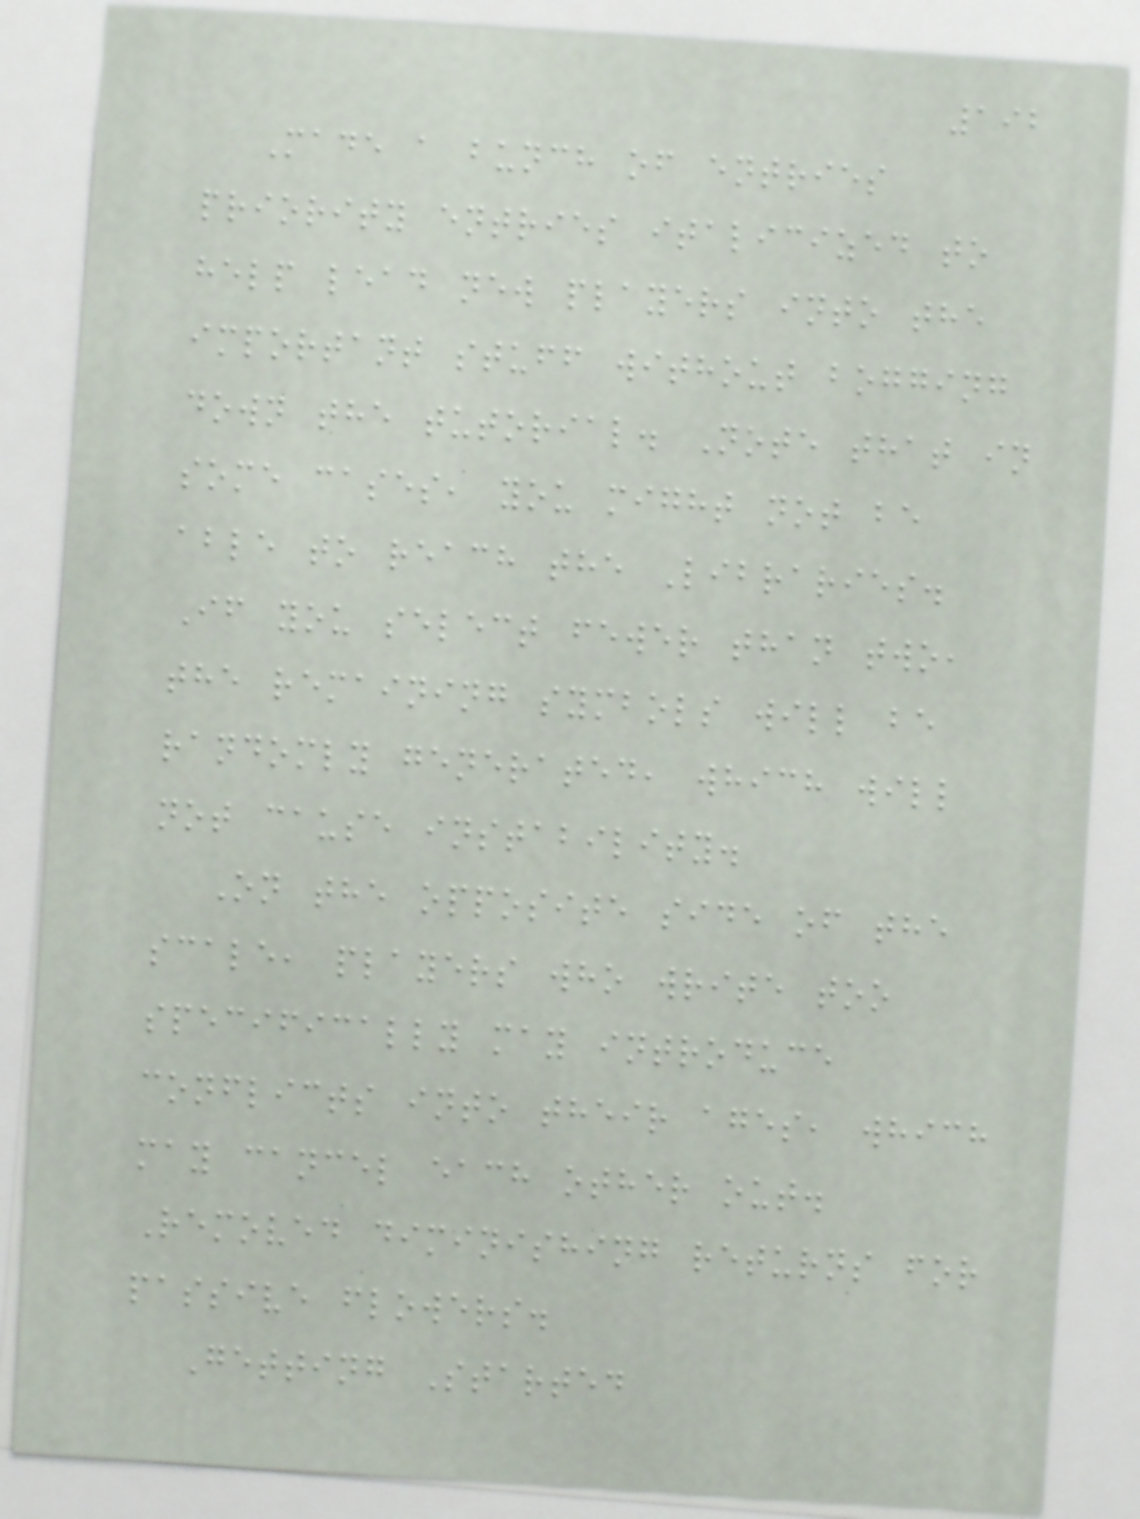192
Made a bunch of entries
priority entries italicized to
help lead new players into the
important stuff without bogging
down the tutorial. Note that in
some cases, you might not be
able to reach the Libraries.
If you select fewer than two,
the remaining symbols will be
randomly generated, which will
not cause instability.
On the opposite side of the
scale, players who write too
specifically may introduce
conflicts into their ages, which
may cancel each other out.
Removed diminishing returns for
passive flowers.
Getting Started
